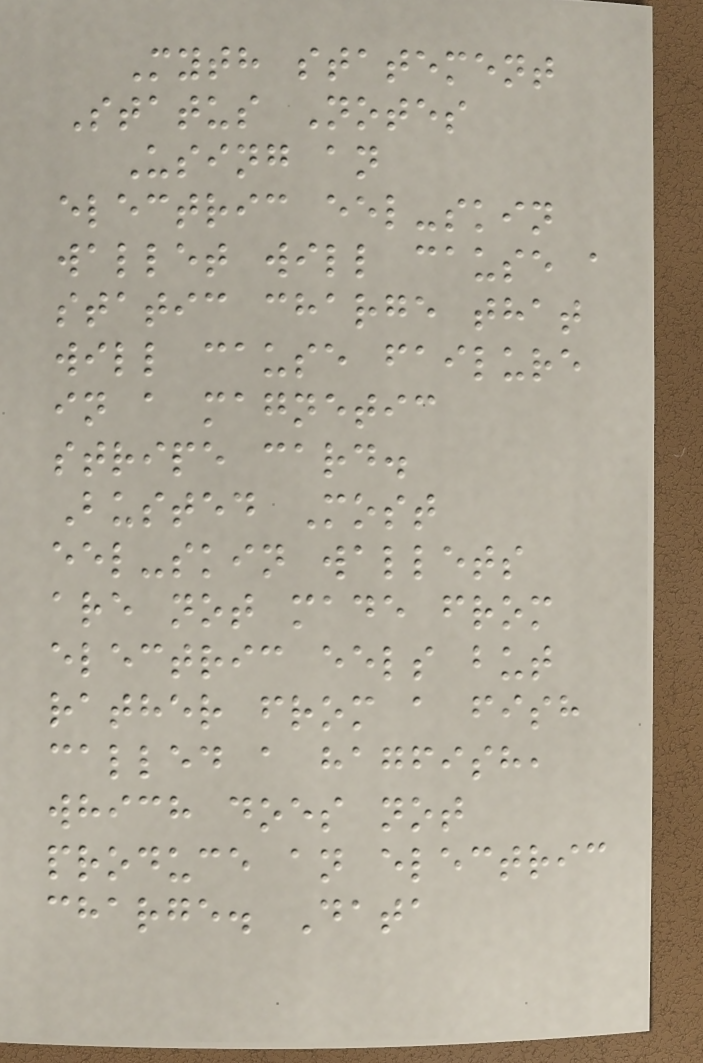Myth statement
Status Notes
Using an
electric eel-skin
wallet will cause a
static charge that
will cause failure
in a magnetic
stripe card.
Busted Most
eel-skin wallets
are not made from
electric eels but
rather from a fish
called a hagfish,
which does not
produce an electric
charge. Data
